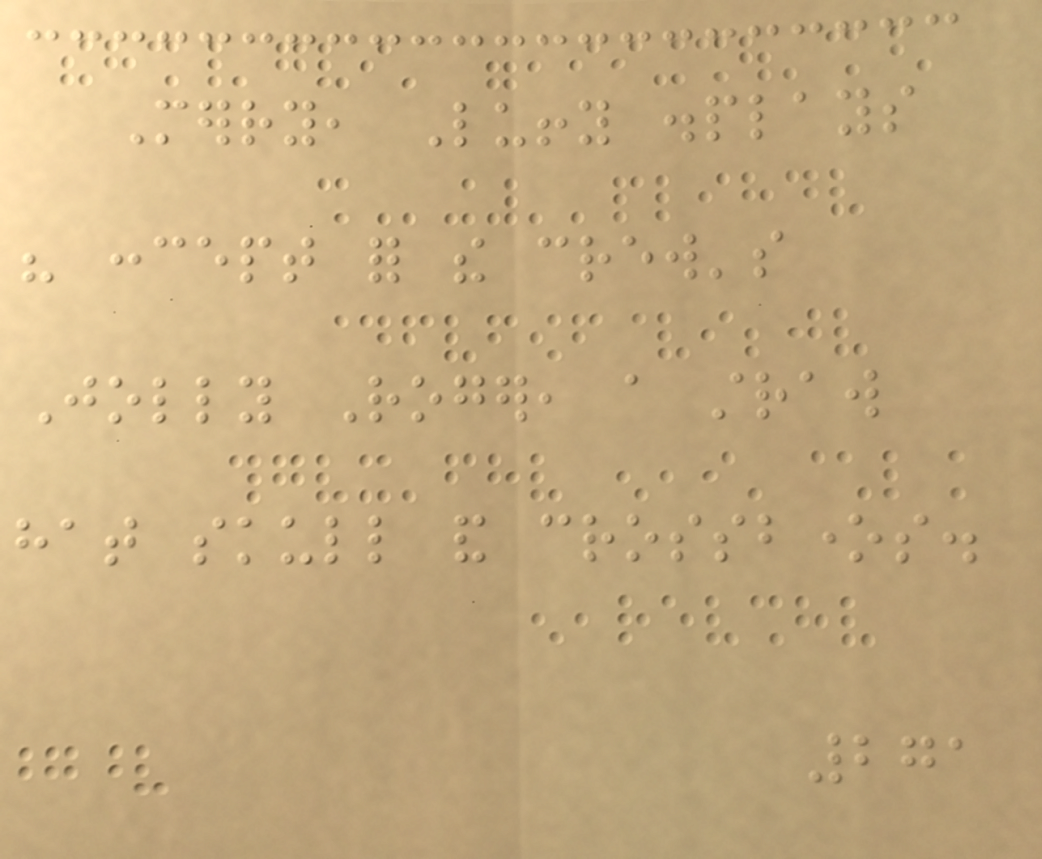Merry, Luffy displays
his concept for the crew's
Jolly Roger, a straw
hat skull and crossbones.
271
